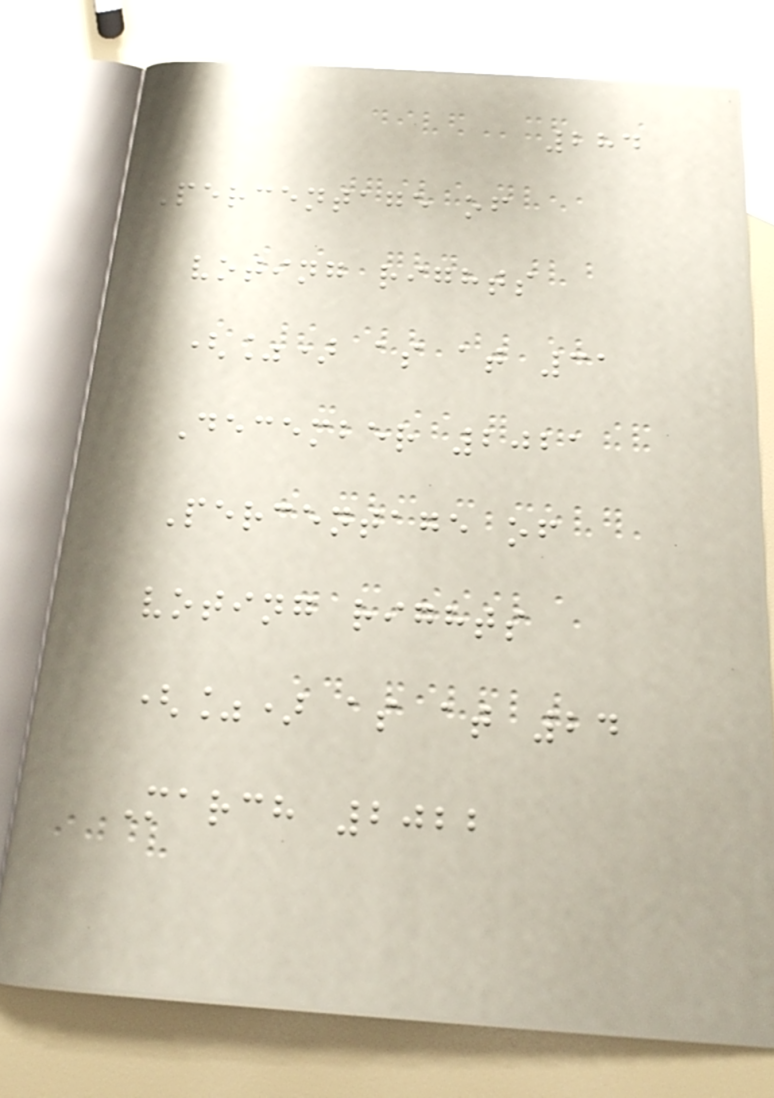284
Percentage of
voting rights
(%) as at 31
December 2021
Percentage of
voting rights
(%) as at 24
March 2022
